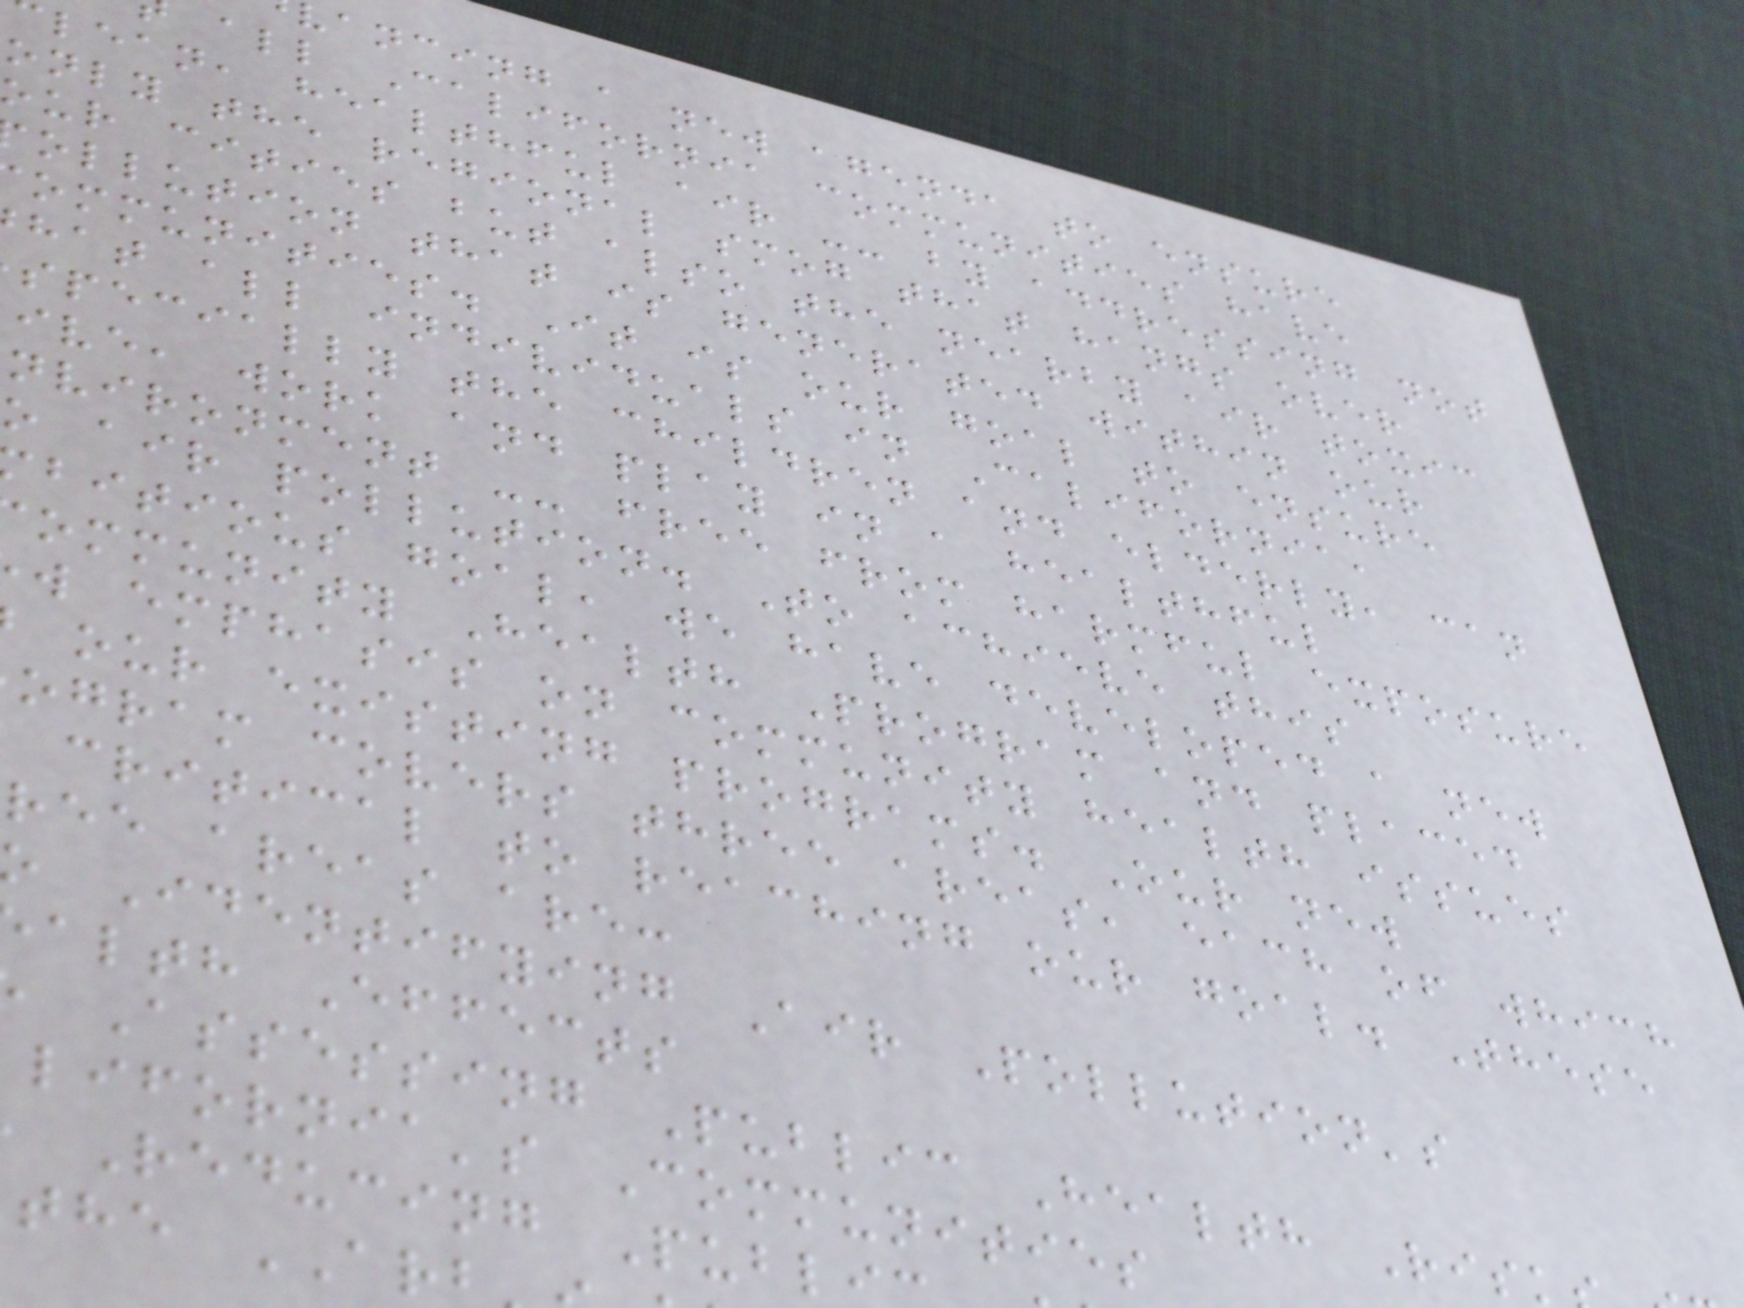ancing a new agenda to ensure
all California communities have
lean, healthful air -- by addressing not
only the regional smog that hangs over
our cities but also the nearby air toxic
ollution that is generated within our
ommunities. It is our goal to ensure
hat all individuals in California,
specially the children and elderly, can
ive, work and play in a healthful
nvironment -- free from harmful exposure
o air pollution. To achieve this
bitious goal, we have developed a new
ommunity Health Program and placed
w emphasis on community health issues
our existing programs. Our new
ogram covers three areas, each of which
critical to reaching our goal. These
ree areas are:
Identifying Air Pollution's
alth Effects
Assessing Public Health Ris
lifornia's Communities
Reducing Publ
